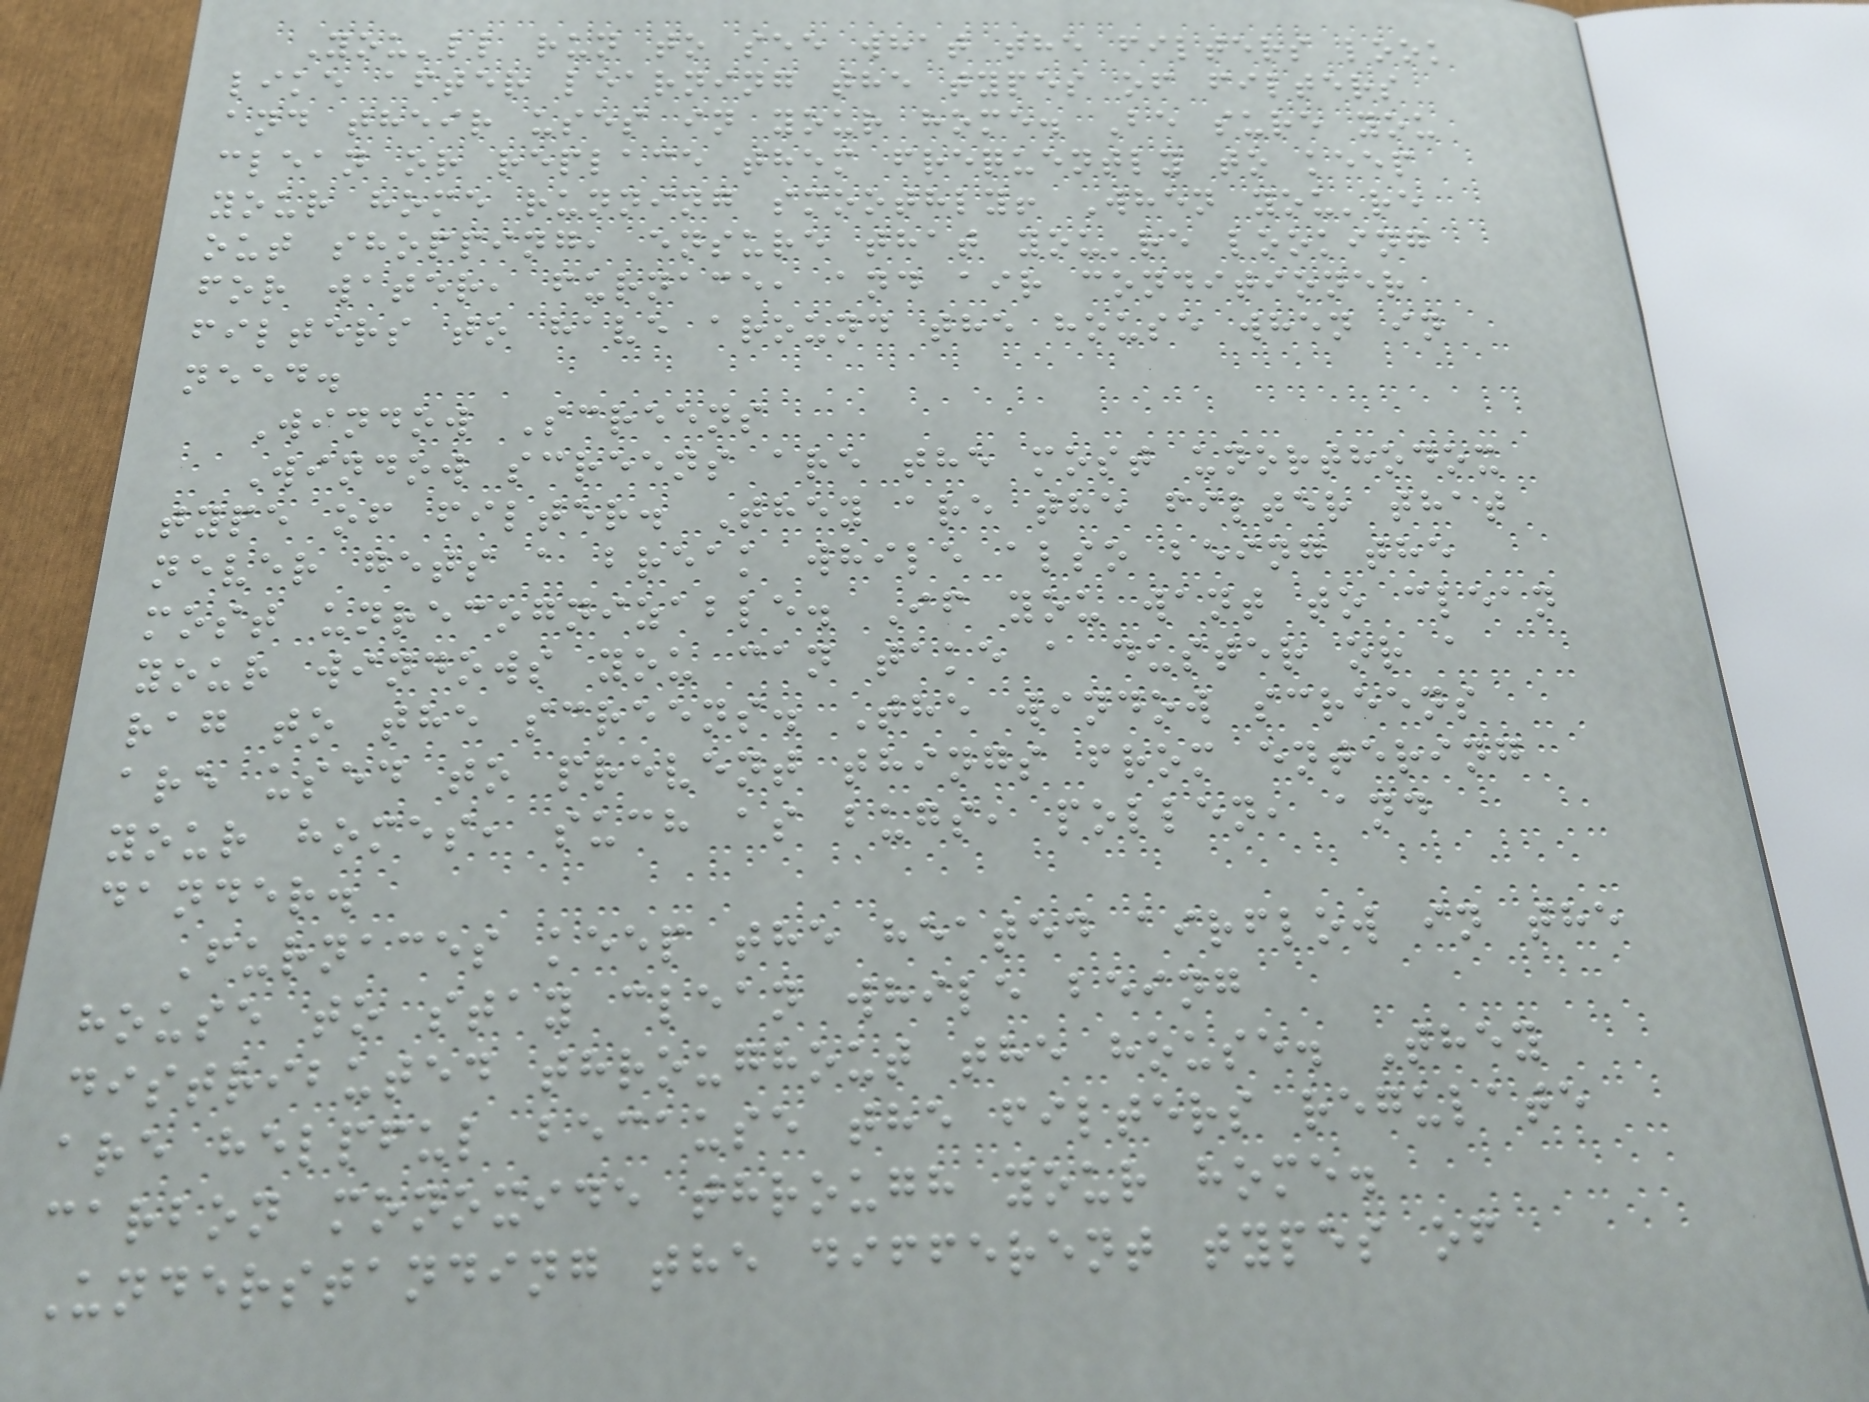You'll run to see what the filters look
like after learning the types of filters
and their uses in your home. Be sure you
clean or replace them frequently to keep
your home running smoothly! When you're
out shopping, ensure that you're looking
for water, furnace, and air conditioner
filters to have around the house when in
need.
Window Screens
Window screens are the most unorthodox
type of filter. They are the filter that
never gets a break while also being the
most unrecognizable. If you want to clean
your windows you can take a duster or a
rag to the screens. The window screens
are used to prevent things from entering
your homes, such as bugs, pollen, and
dander.
Furnaces keep the heated airflow in the
house to stay clean while being
distributed throughout the house. They
are helpful because the filters regulate
carbon monoxide through your home.
Understanding the different types of
